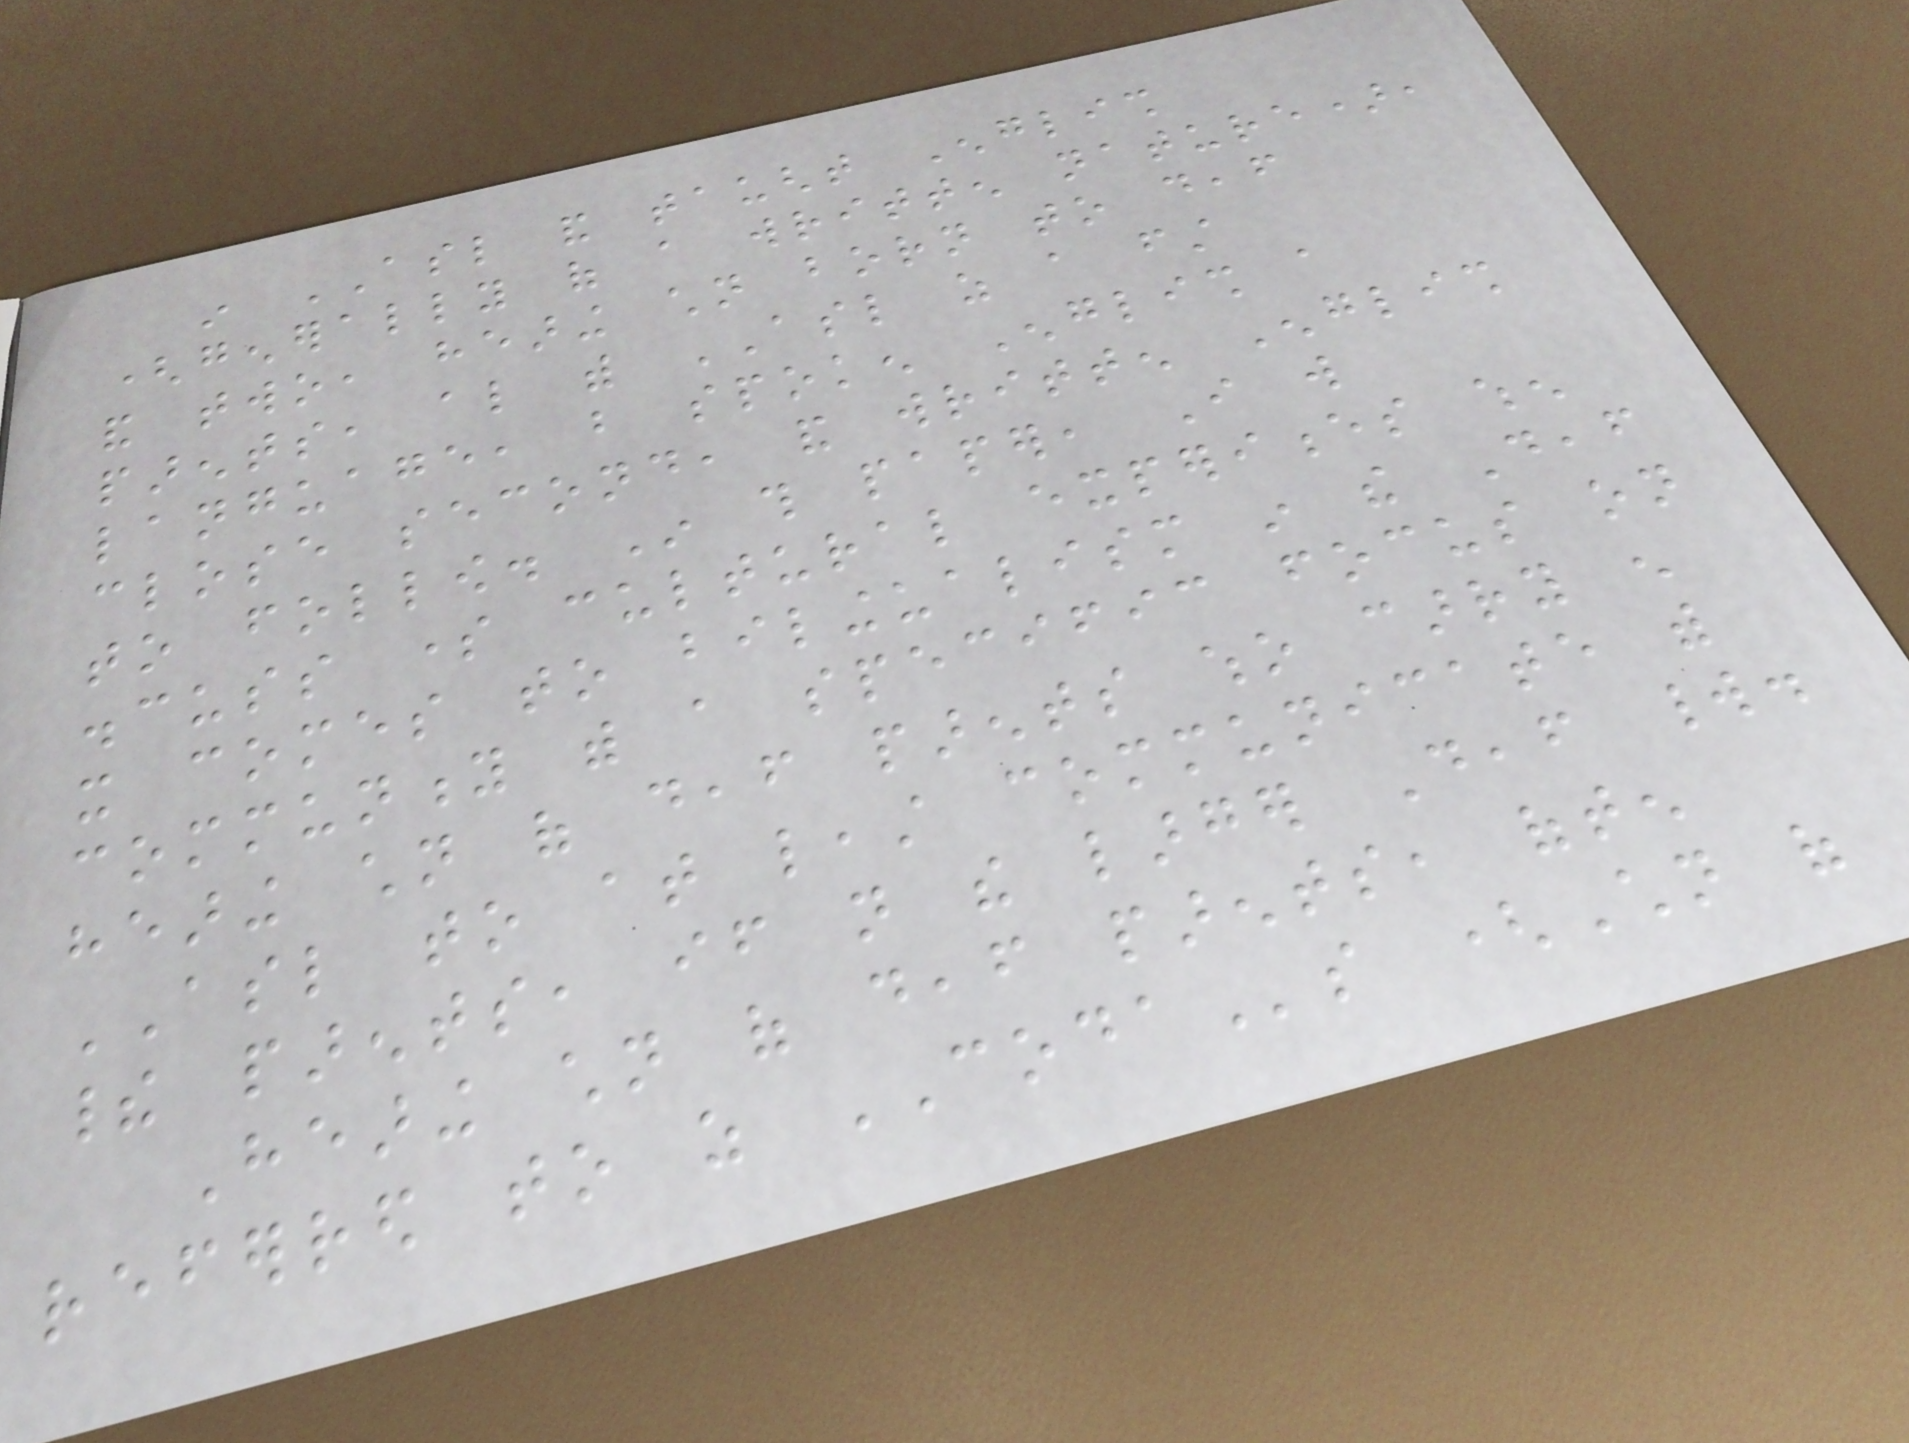in ASL and taught English
(generally of a written nature),
and two, hearing children born to deaf
parents, also with ASL as a first
language, but spoken English a
close second, and written English
to follow. In this paper, I will
discuss some cultural experiences when
it comes to bilingualism in the Deaf
community with a specific focus on
hearing children of deaf parents who carry enough
ASL to at least communicate with
their parents, if not the larger Deaf world.
Hearing children of deaf parents, often
referred to as CODAs (Children of
